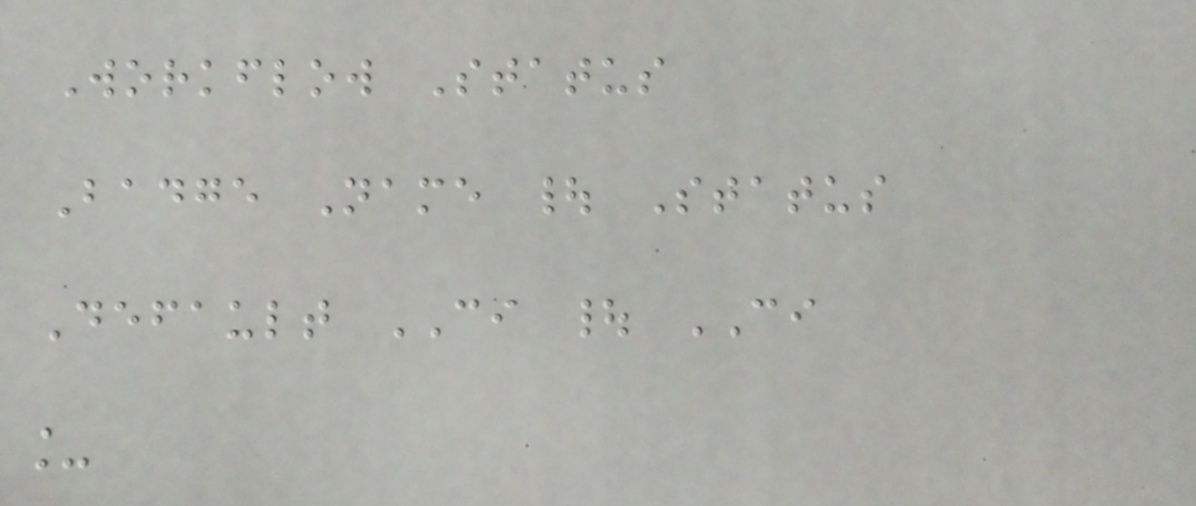Workflow Status
Badge Name | Status
Default CI | CI
_
